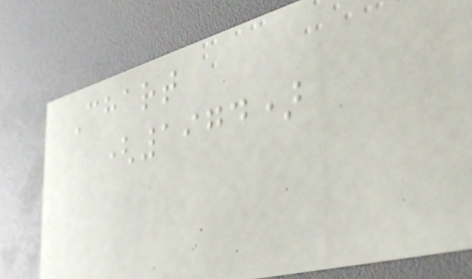Chart
(1974)
